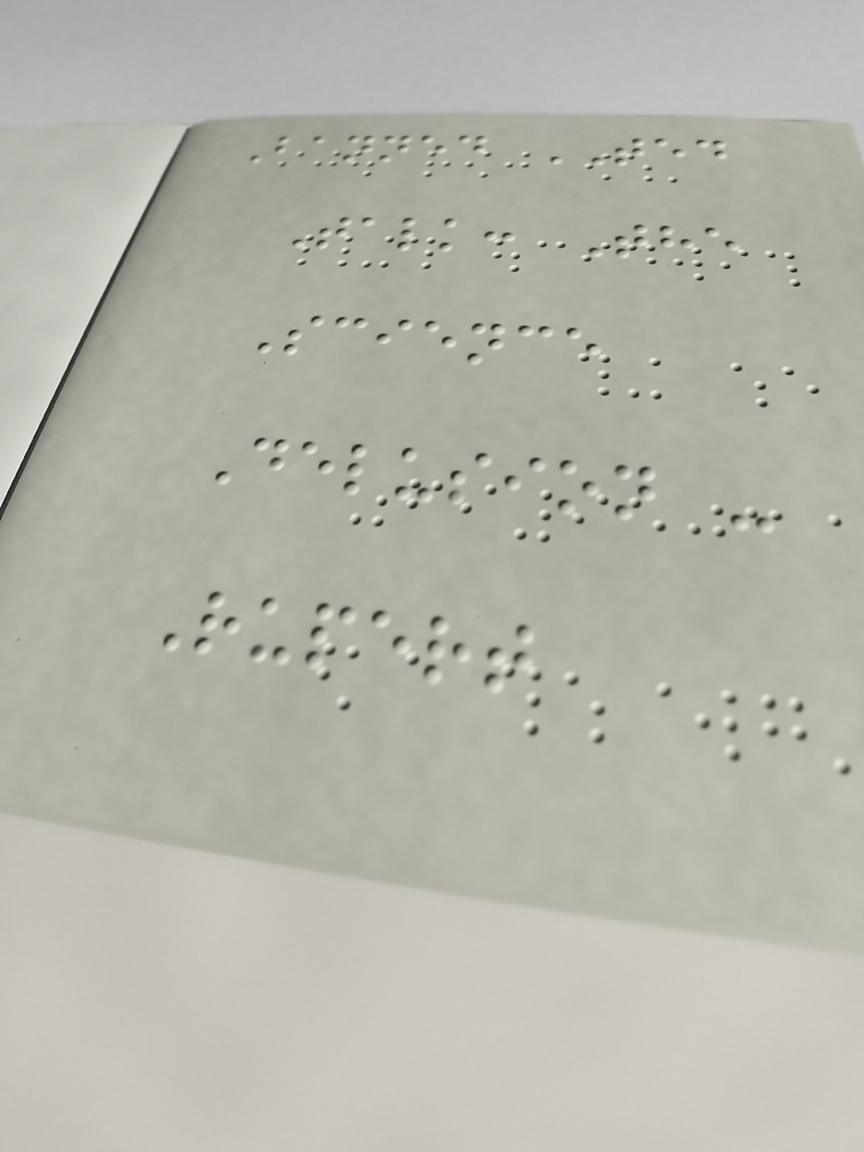Banned TED
Talk: The
Science
Delusion -
Rupert
